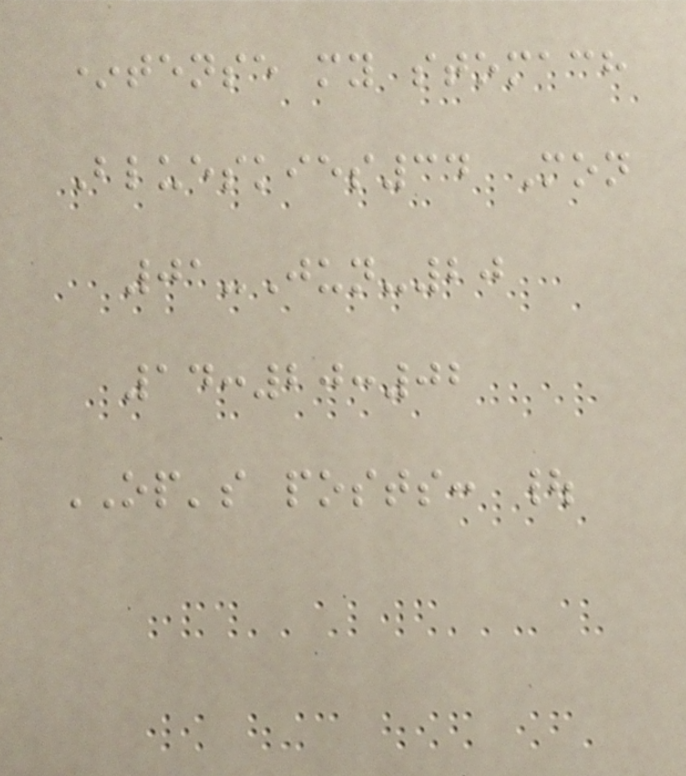*tense my stomach
Blueskies34 Mon
01-Jun-20
14:20:02
OP's posts: |
